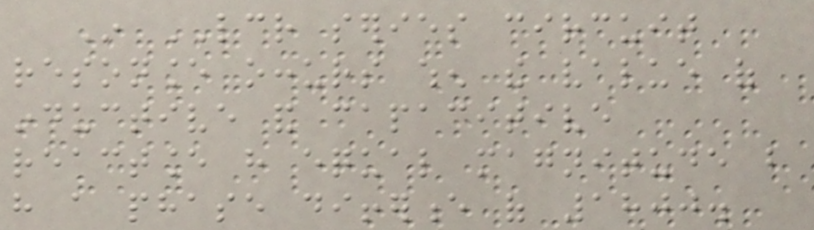In LCR series circuit
resonance occurs when the value of
inductive and capacitive
reactance have equal magnitude but
have a phase difference of 1800.
